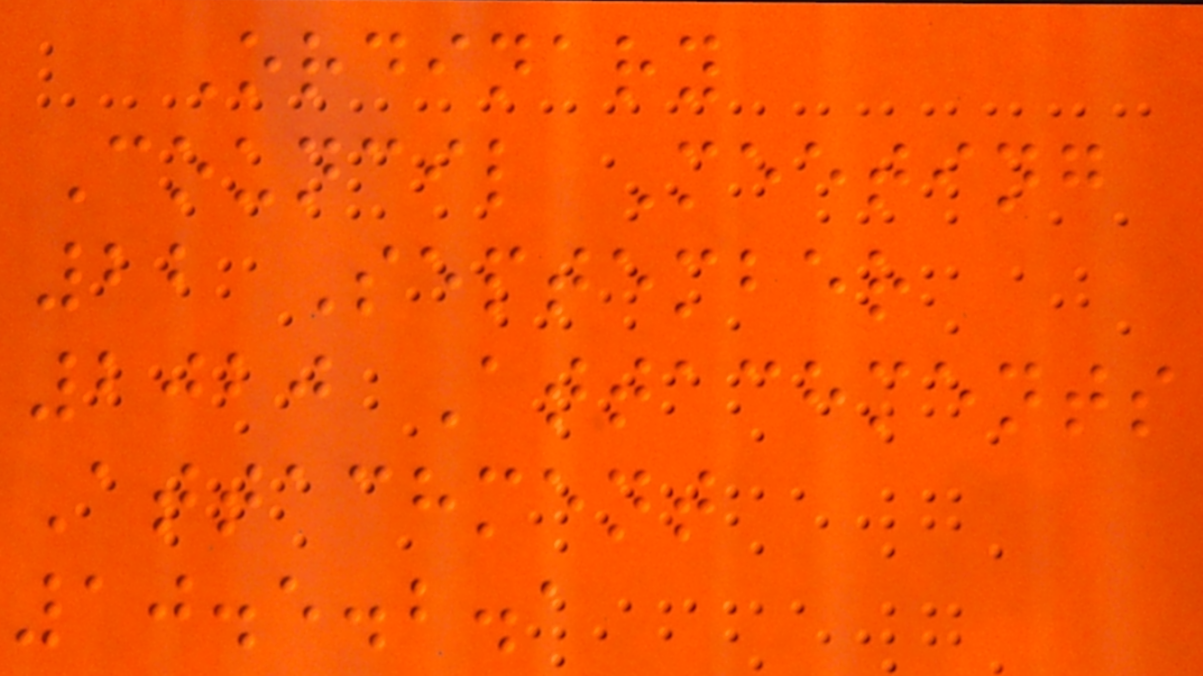Ordinary
Council Meeting
22 September
2020 Attachments
Attachment
10.5.2.1
